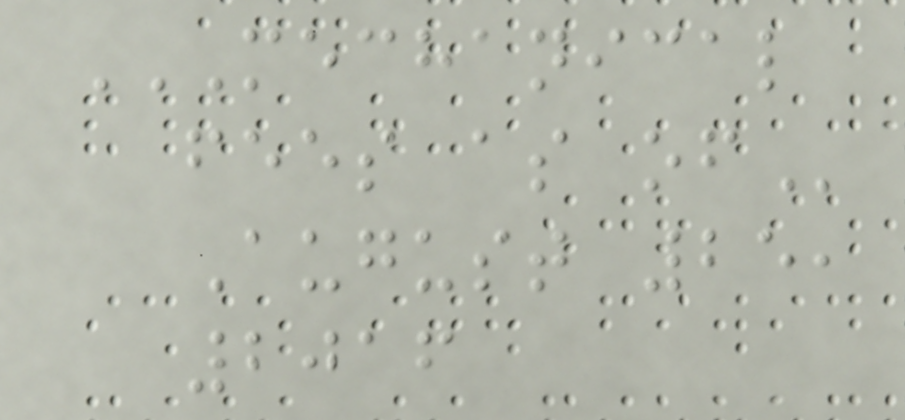MECHANICAL
FEES AS OF
August 25,
2016
